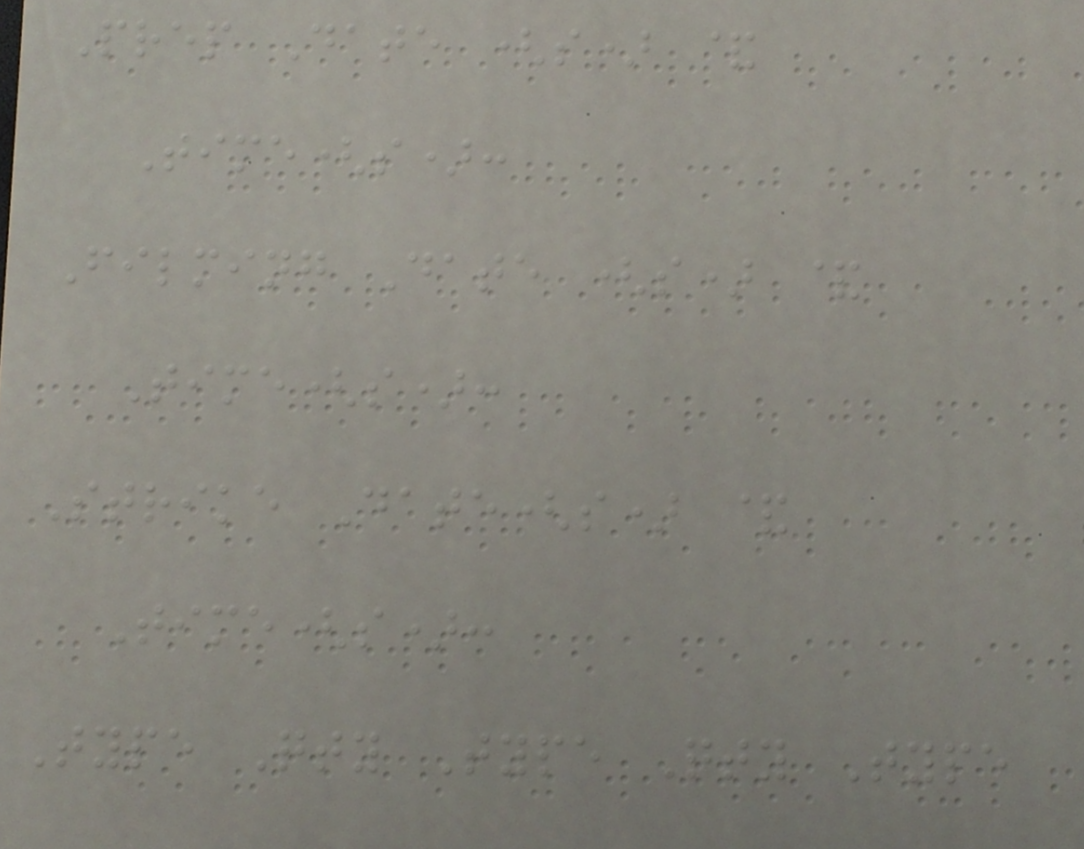Prep Date (s) &
Time(s):
Filming Date (s) &
Time(s):
Strike Date(s) &
Time(s):
Type Qty Type Qty Type
